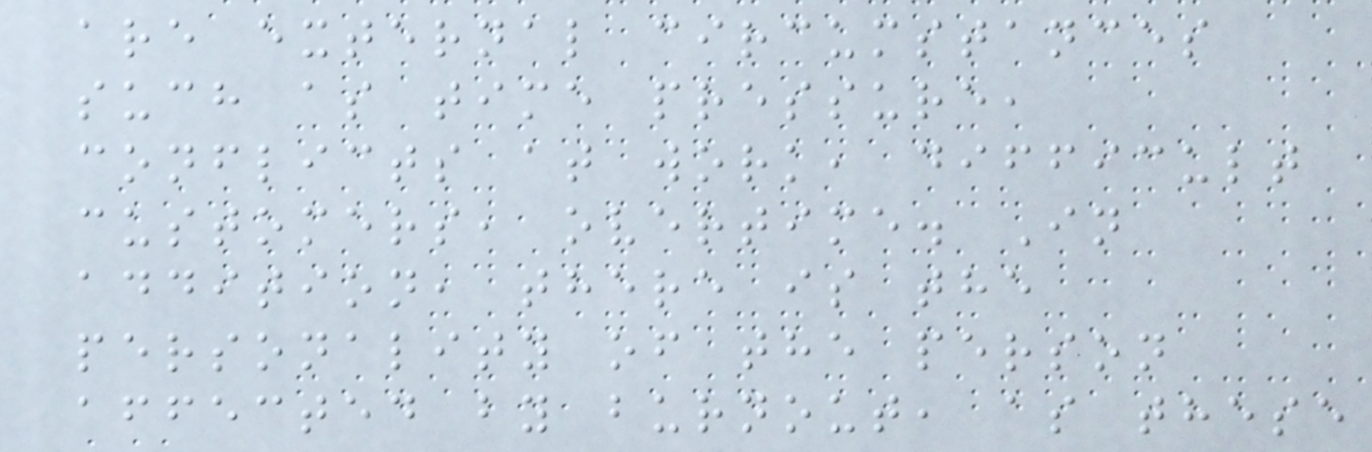are external circumstances
such as time pressure,
conflicts at work, difficult
customers, overtime. In
addition, there is the
personality of the person
affected by burnout, as these
